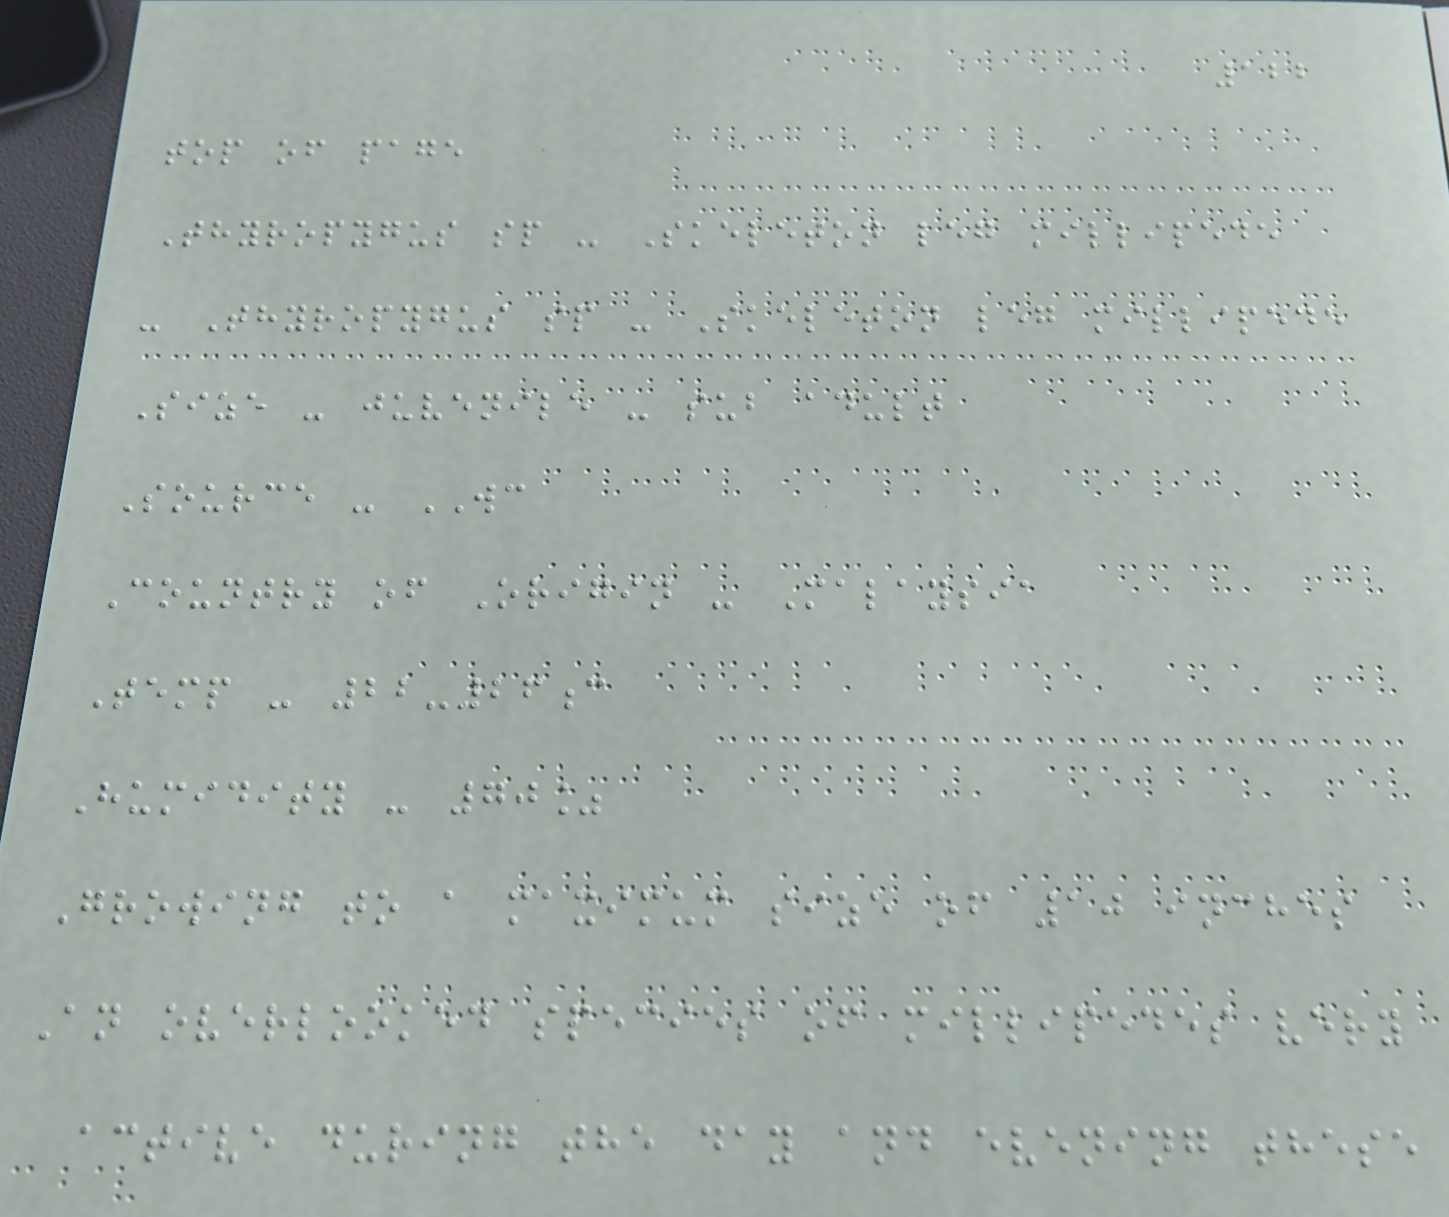122
top of page
Thyropygus sp - Skeleton leg millipede
- Thyropygus sp - Skeleton leg millipede
Size - juvenile - sub adult
Source - WC
Country of Origin - Malaysia
Temp - 22-26c
Humidity - 70%
Growing to a maximum size of 10 inches
An overlooked species of millipedes very
active during the day and evening these
